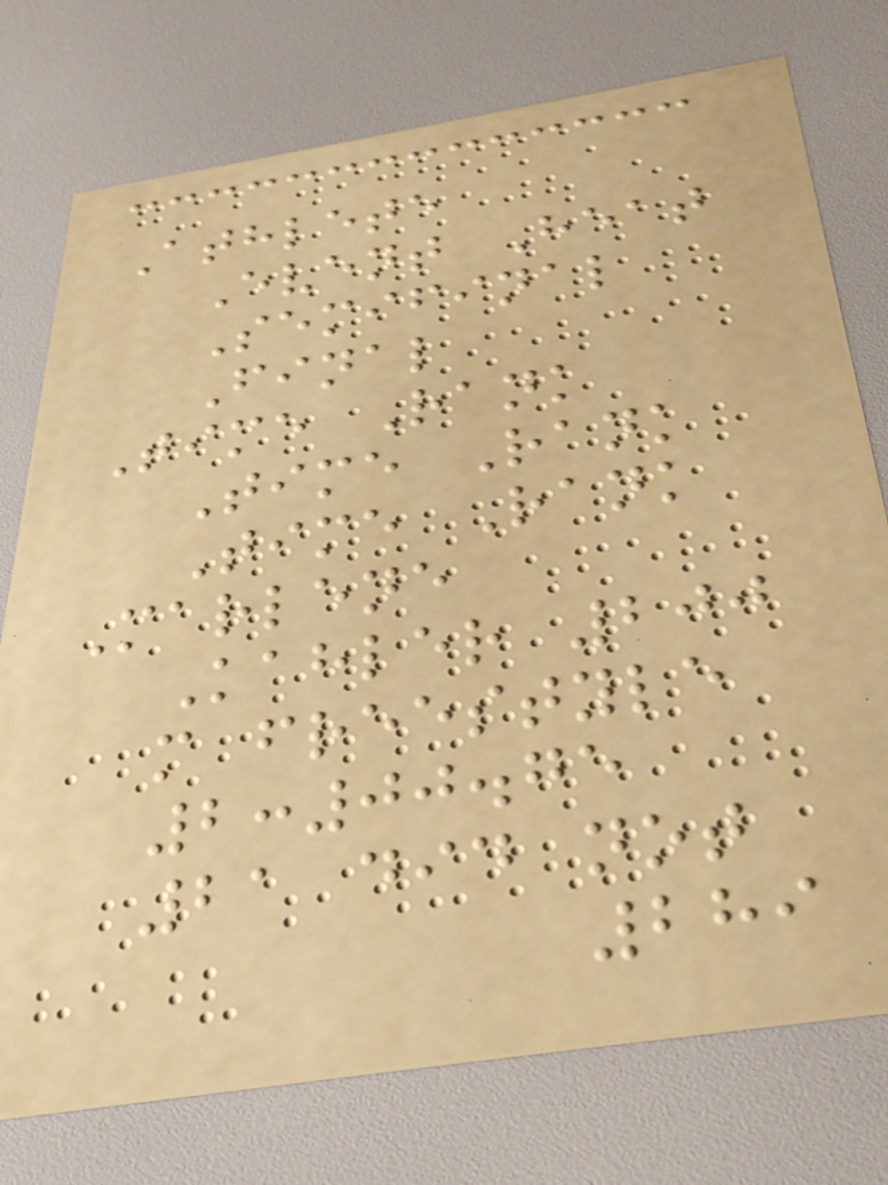Athlete
Event Heat
Semifinal
Final
Time Rank
Time Rank
Time Rank
Marlene
Kahler 200
m freestyle
2:00.75
21 did not
289
